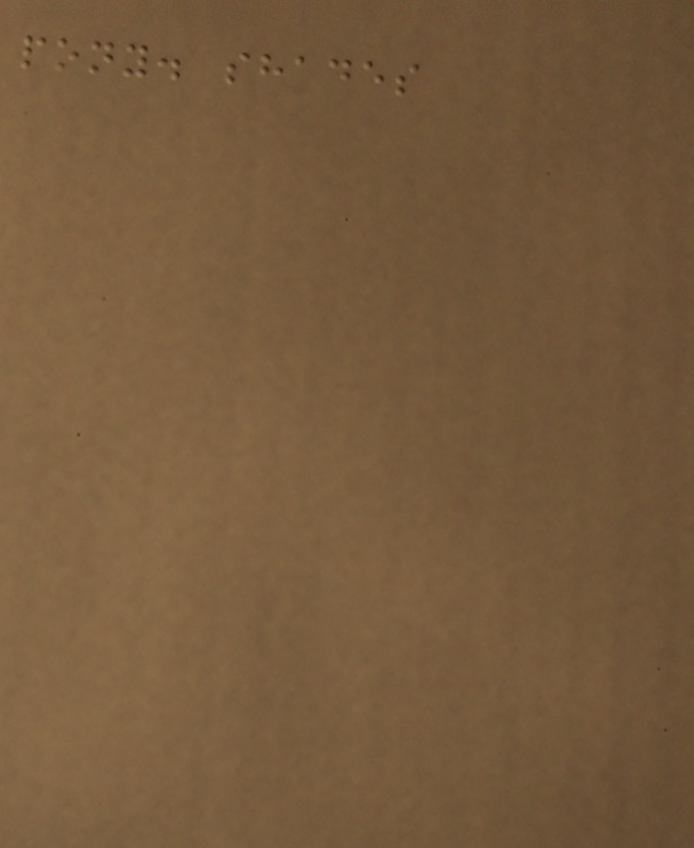pony. shades
